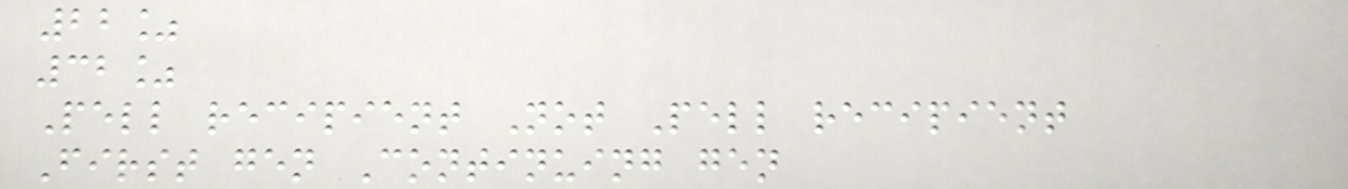22%
32%
Pell recipient Not Pell recipient
First gen Continuing gen
